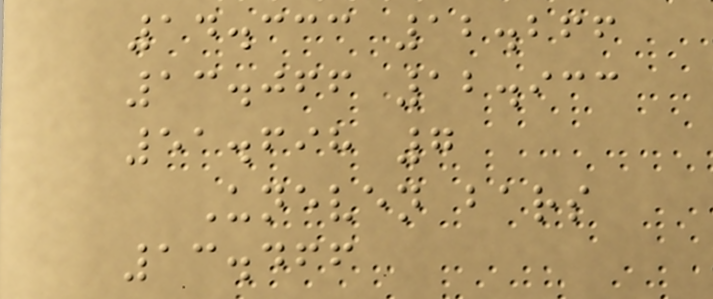14.333 12.266
13.066 12.933
51.698 7
Uneven bars
13.466
